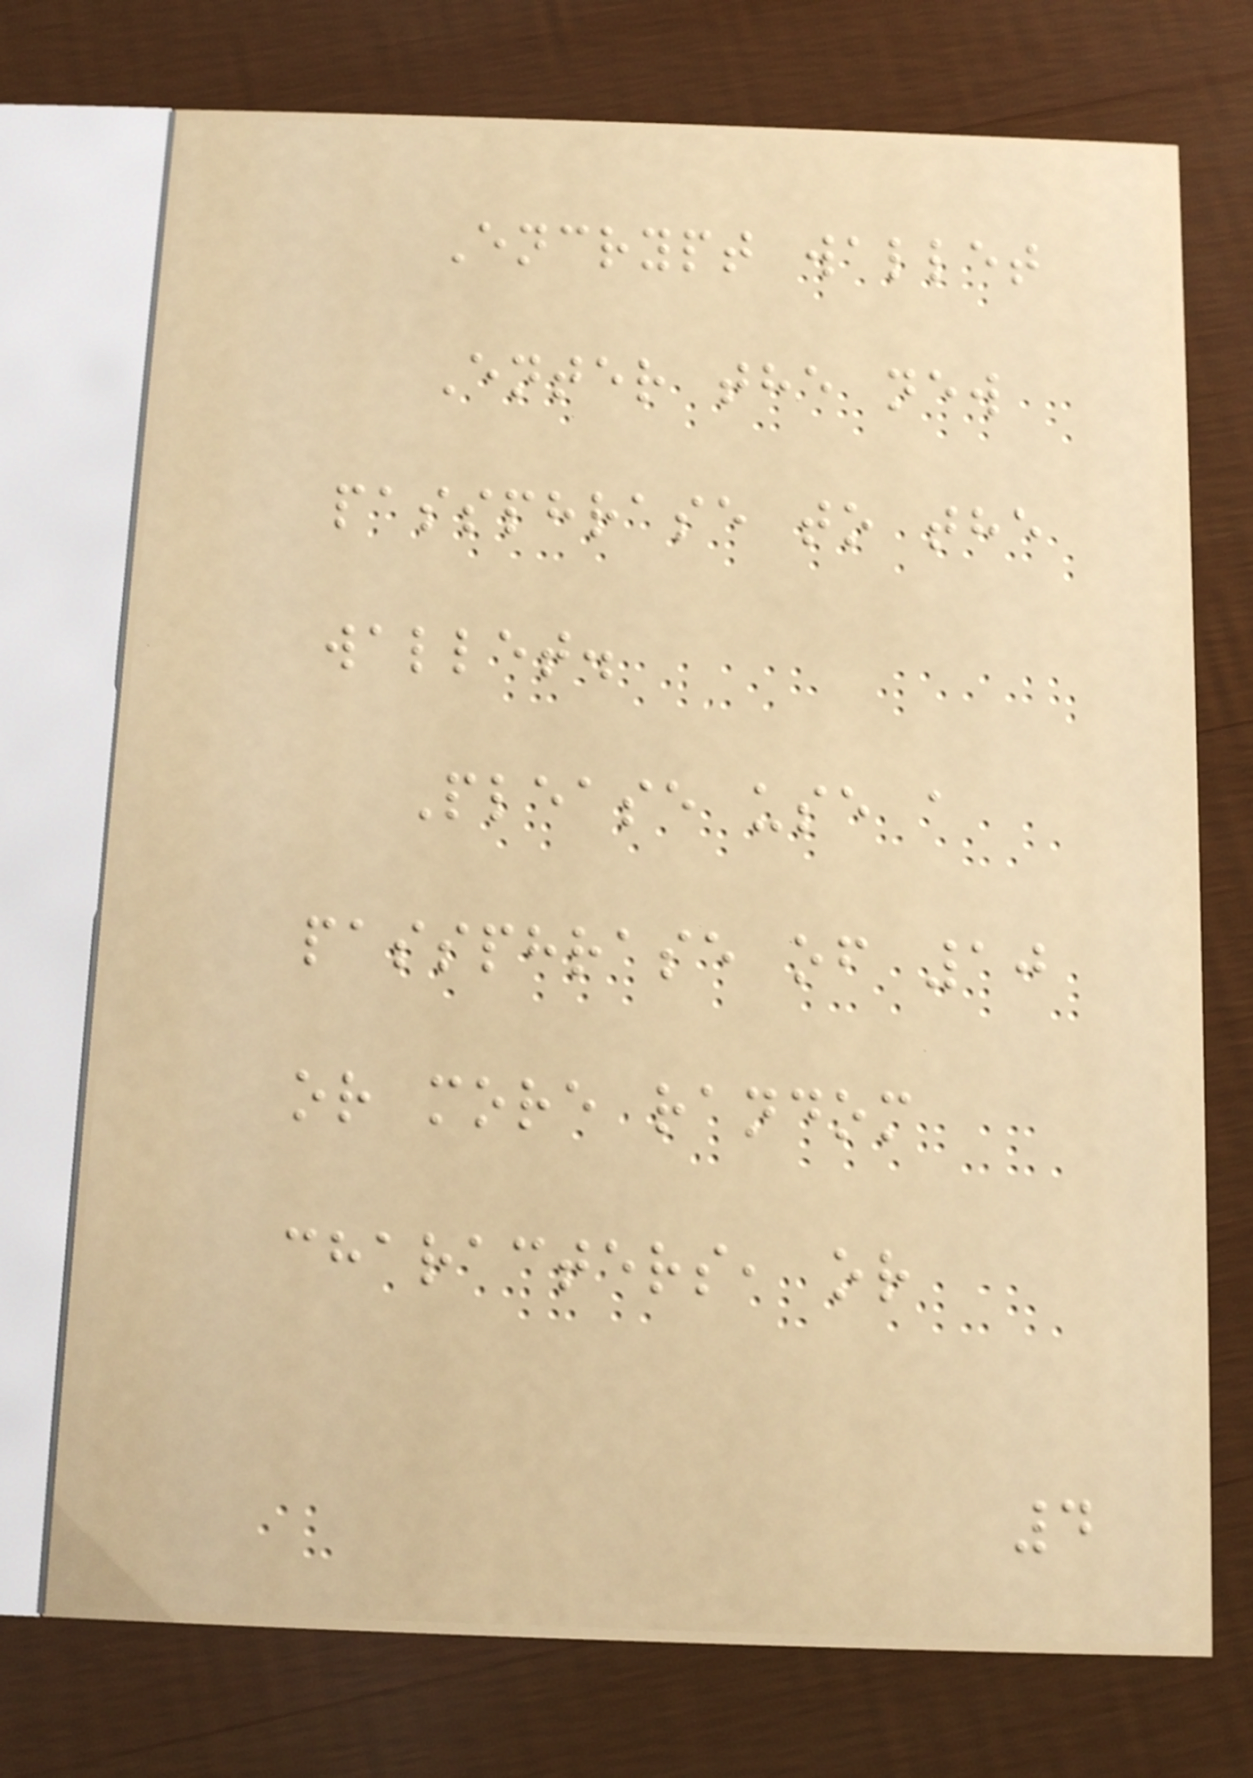Encrypt wallet
Enter the new
passphrase to the
wallet.
Please use a
passphrase of 10
or more random
characters, or
4
